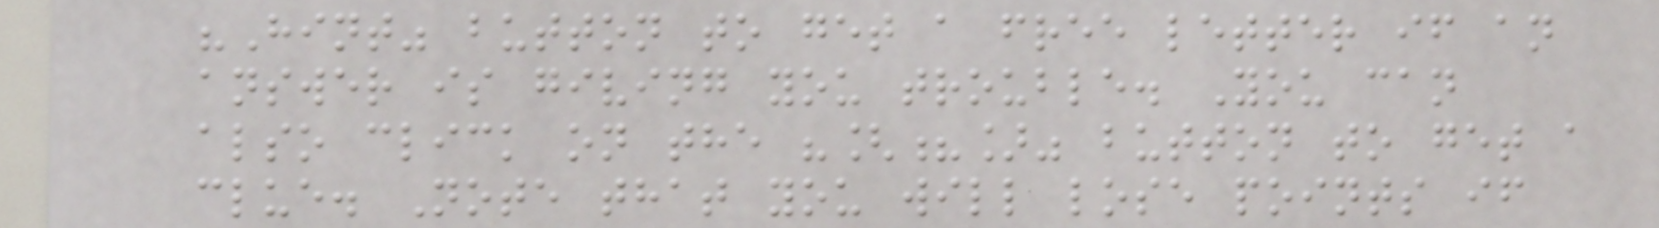"Hint" button to get a free letter if an
answer is giving you trouble. You can
also click on the "[?]" button to get a
clue. Note that you will lose points if
